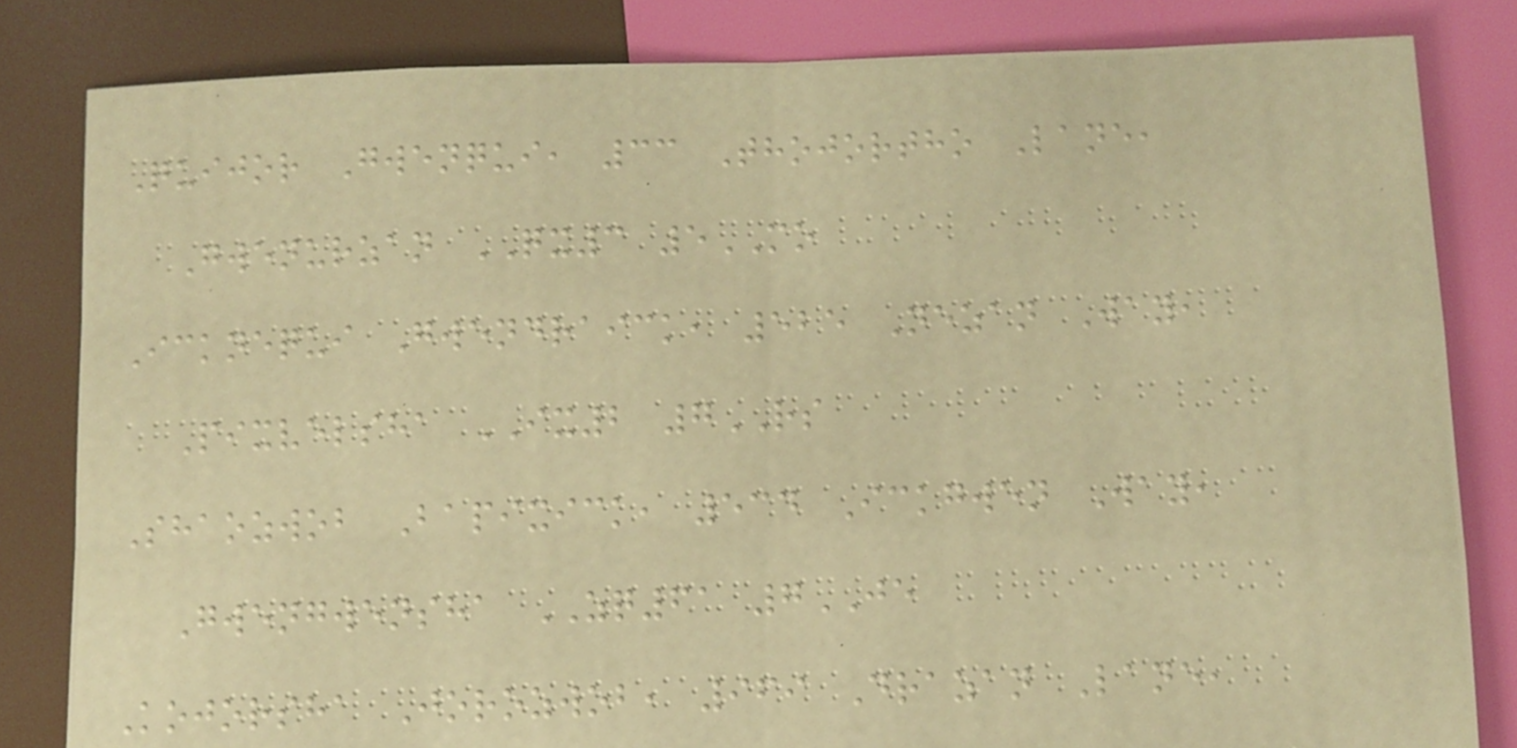Quijor Gwenqui, 33 Thojortho Lane,
Gwenurzan QX3 5MO
Icknequi Gwendraick, 525 Nezan Way,
Pixvelsha IX2 7RS
Shaozwob Bapixick, 534 Ickgwen Way,
Gwengwensha ZQ61 7JE
Kojorsha Jorozwob, 969 Drazan Lane,
